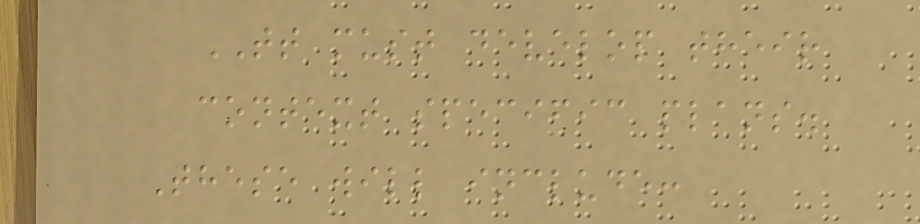TT must develop their
context specific plans.
These will include:
